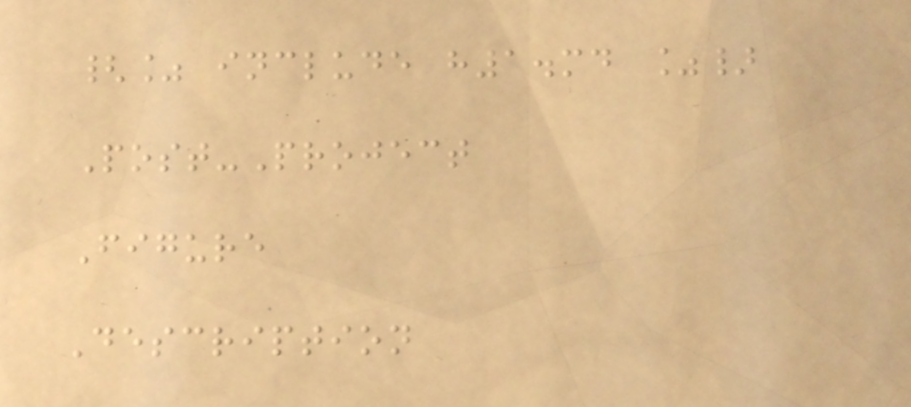{% include h1.md %}
Post-Project
Figure
Description
